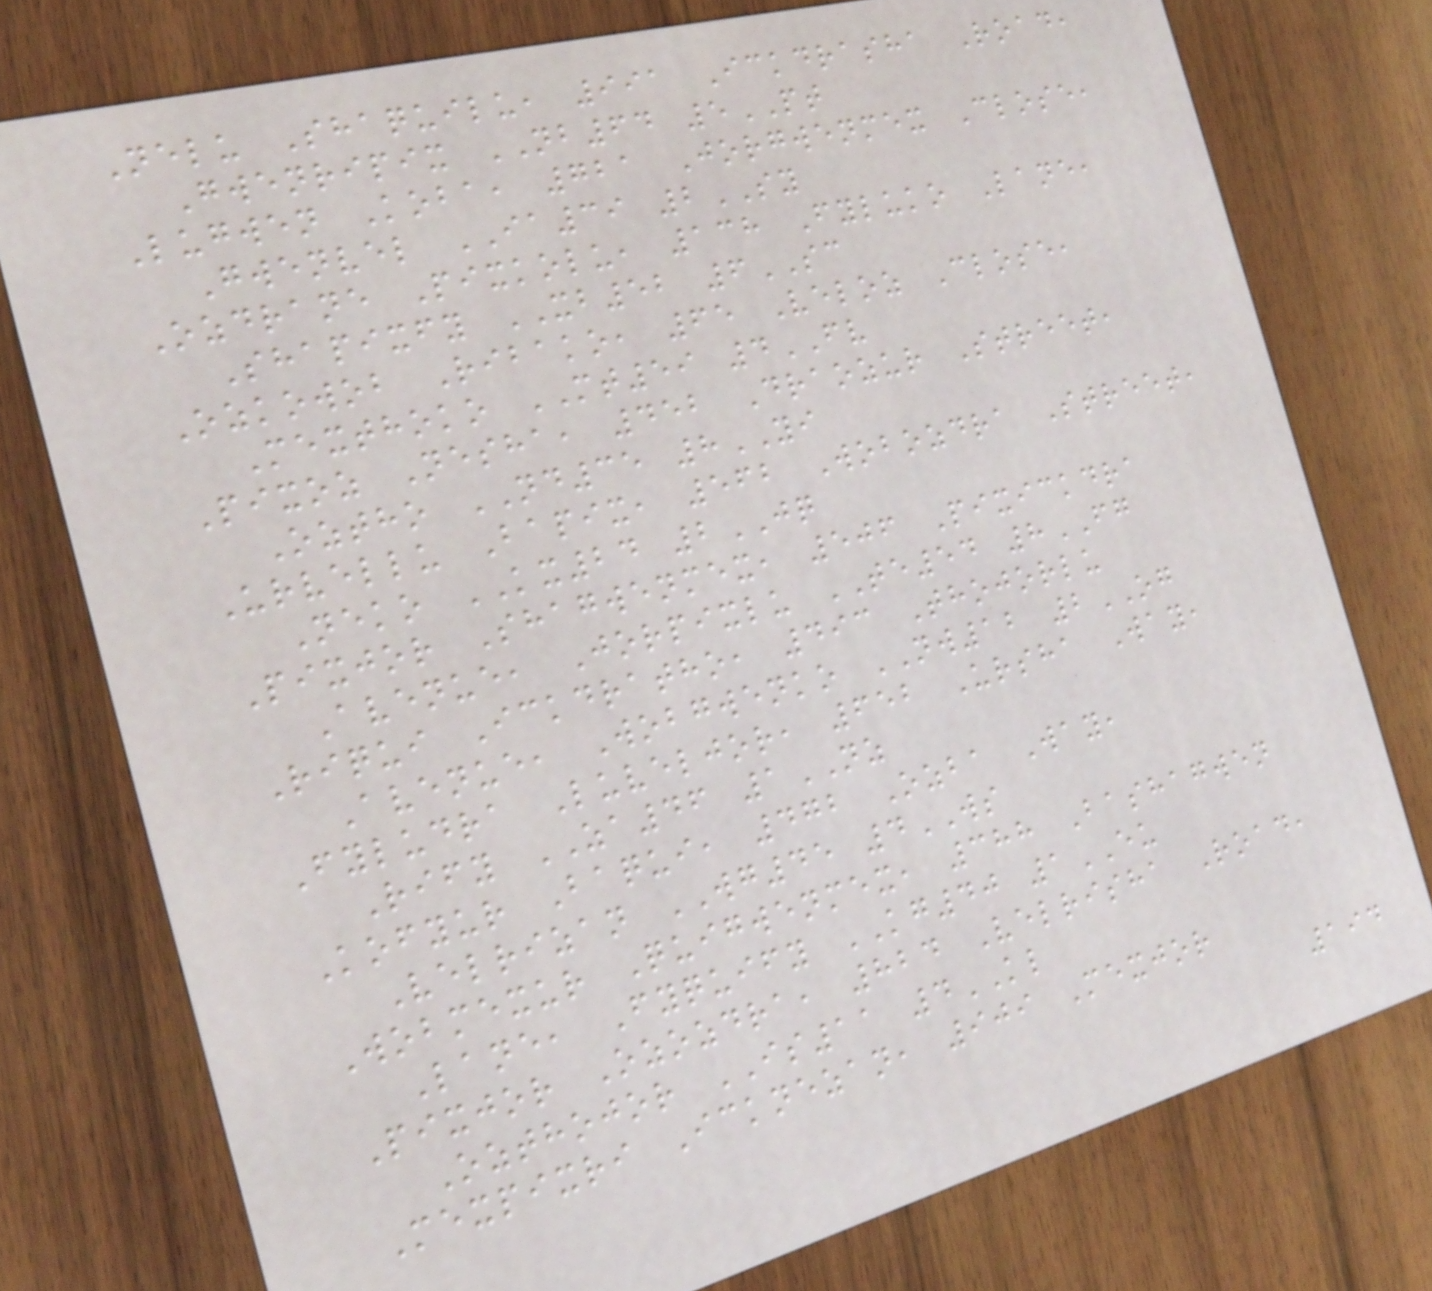Nelu Shaquilu, 991 Ickdrasha Road,
Gwenripix NB64 5PT
Lugwen Koba, 721 Jorgwenmex Close,
Gwenvel IA39 2SY
Ozdrane Pixkolu, 138 Fyluko Lane,
Shapixfy XB52 6SC
Ozkowob Ribako, 65 Veloz Close,
Mexthoko MT59 4FV
Pixoz Nesha, 452 Draozur Street,
Oztho ND35 8YI
Urvellu Bapix, 562 Wobozdra Street,
Neko KX24 2JQ
Pixjor Shagwenmex, 506 Pixickdra
Avenue, Jorpixlu TE54 8FG
Riqui Ickdratho, 493 Thojorlu
Avenue, Wobgwenko NW12 2OG
Fyludra Luveljor, 652 Ursha Way,
Rify ZA46 1NZ
Kofyur Baqui, 472 Ozba Way,
Velrizan WG45 4WS
Wobmexur Quigwenmex, 388 Bashagwen
Lane, Fyquify KG40 1EU
Pixjor Ozozdra, 824 Velrisha Road,
Ozthojor IS11 4KL
Mexpixri Icknezan, 909 Mexjor
194
